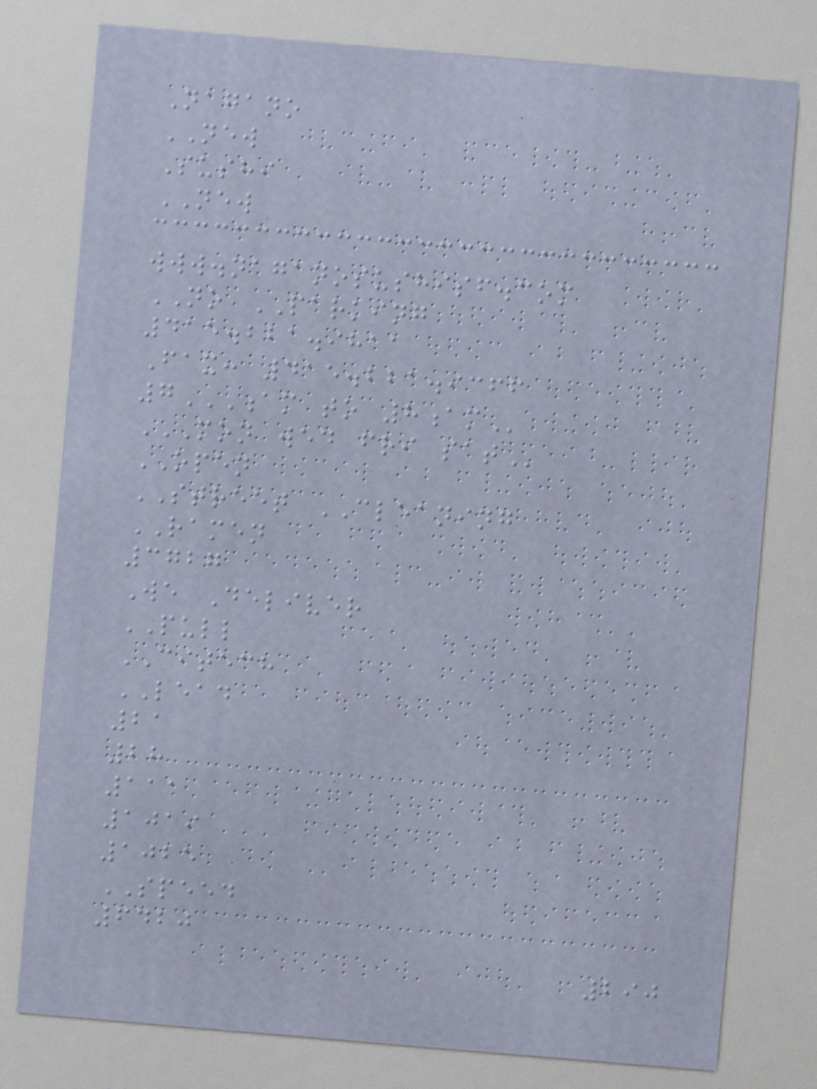Nagano
NEW
Sushi
NEW
www.naganosushisf.com
NO PARKING
415.221.9811
Fax: 415.221.9366
7AM TO 8AM
MON WED FRI SAT
OPEN
STREET CLEANING
RAMEN
3727
We Deliver
PULL
CITECH
LEAD
21
28
111
1019
1025
SPEED
6420
290
